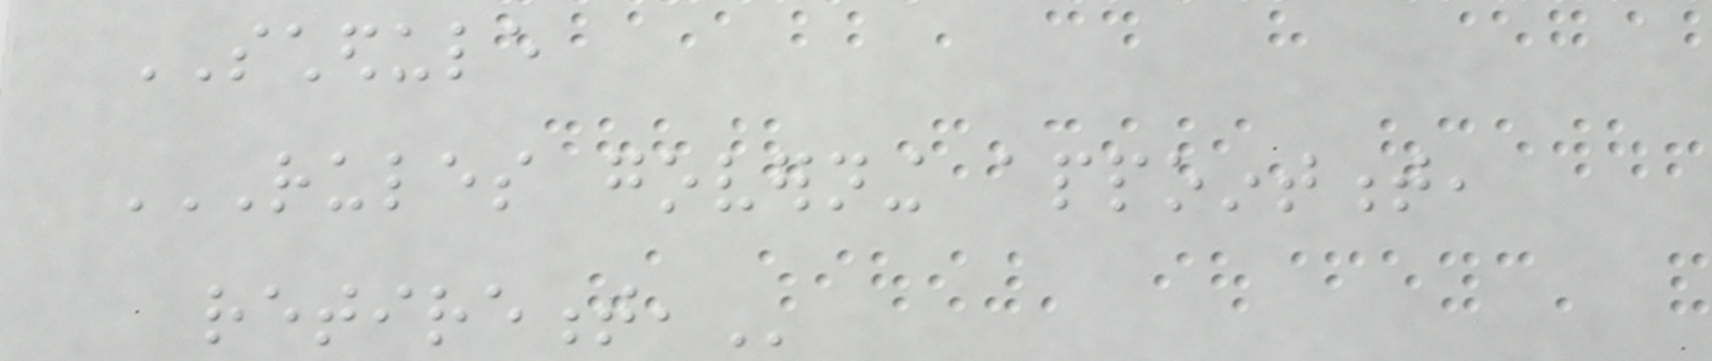SCHEDULE
RULES GOVERNING APPOINTMENT,
RETIREMENT,
